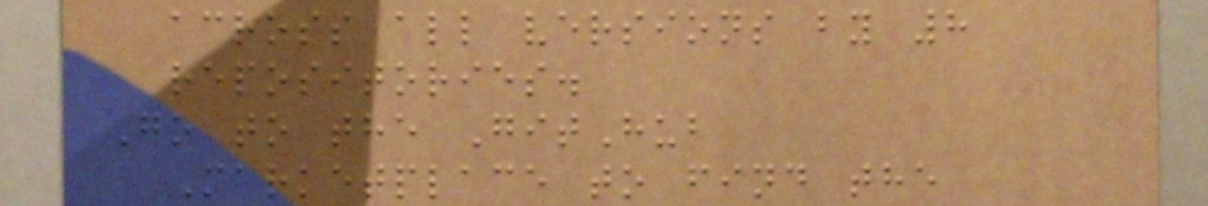across all versions by 8
repositories.
Go to the GitHub
Marketplace to find the
